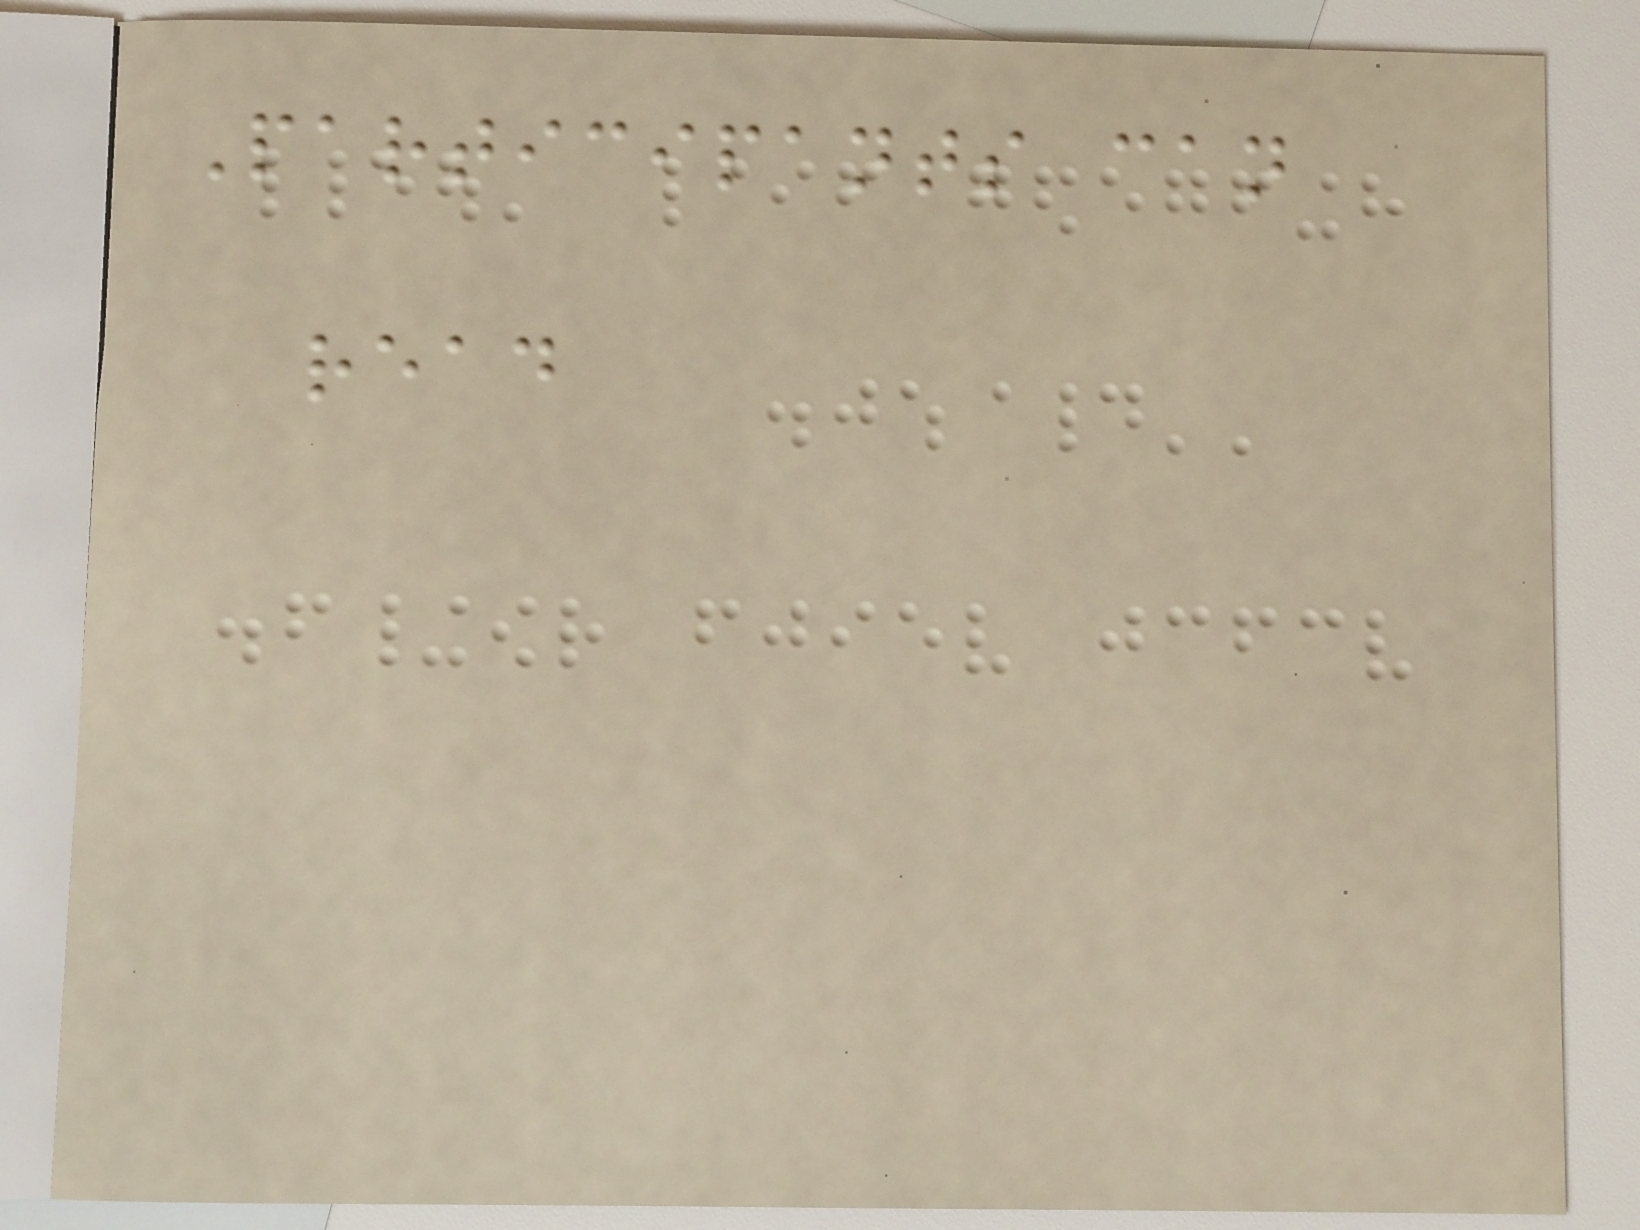Participants can
read
